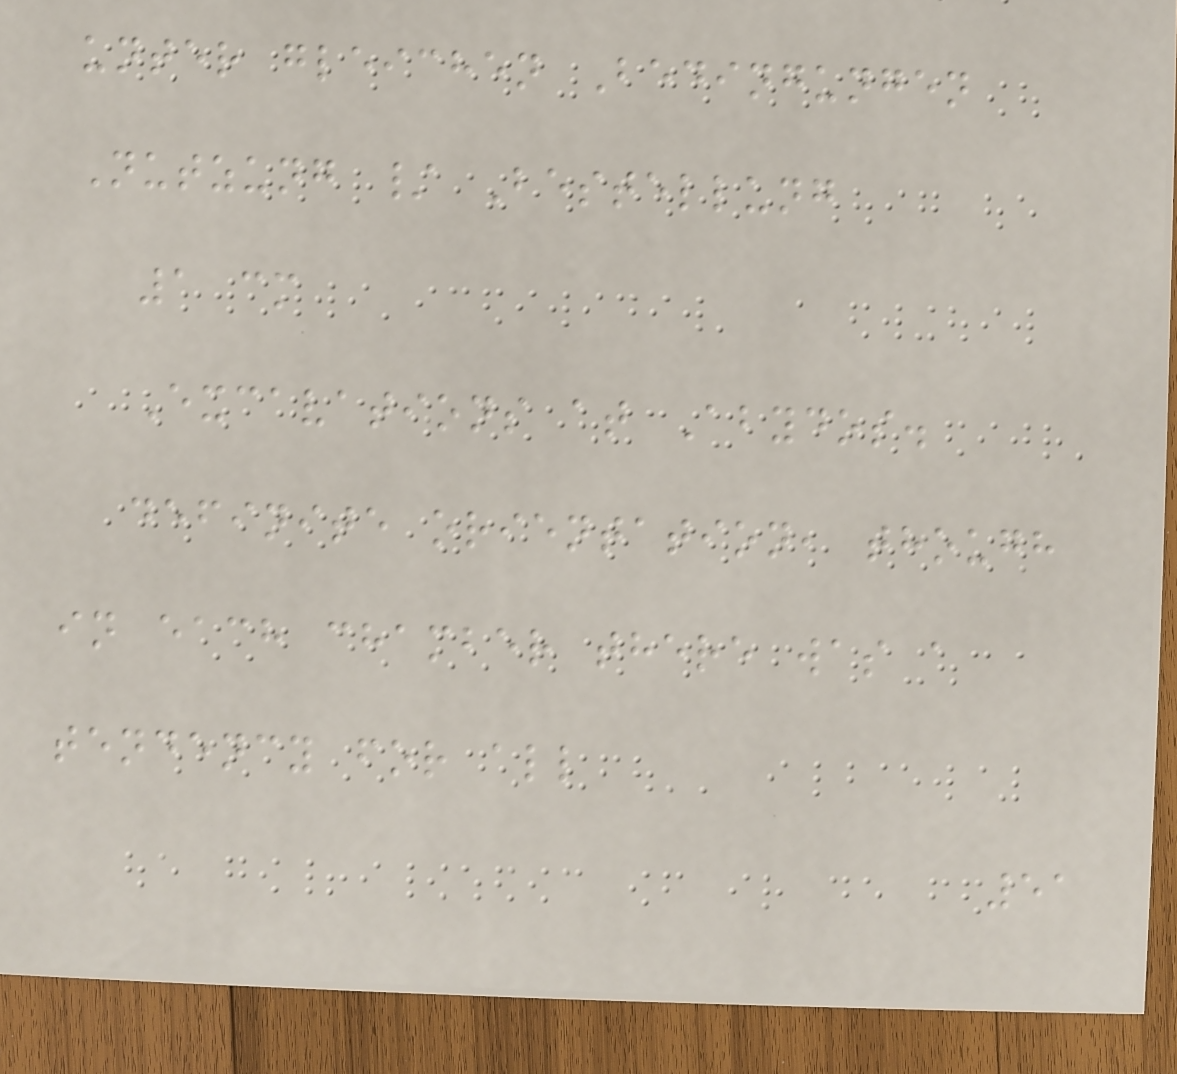unter gleichen Bedingungen
Nutzung / Bestellung
1 cm
Excavations at Abydos.
definite orientation, though
in each chamber there was a
tendency for all
51
